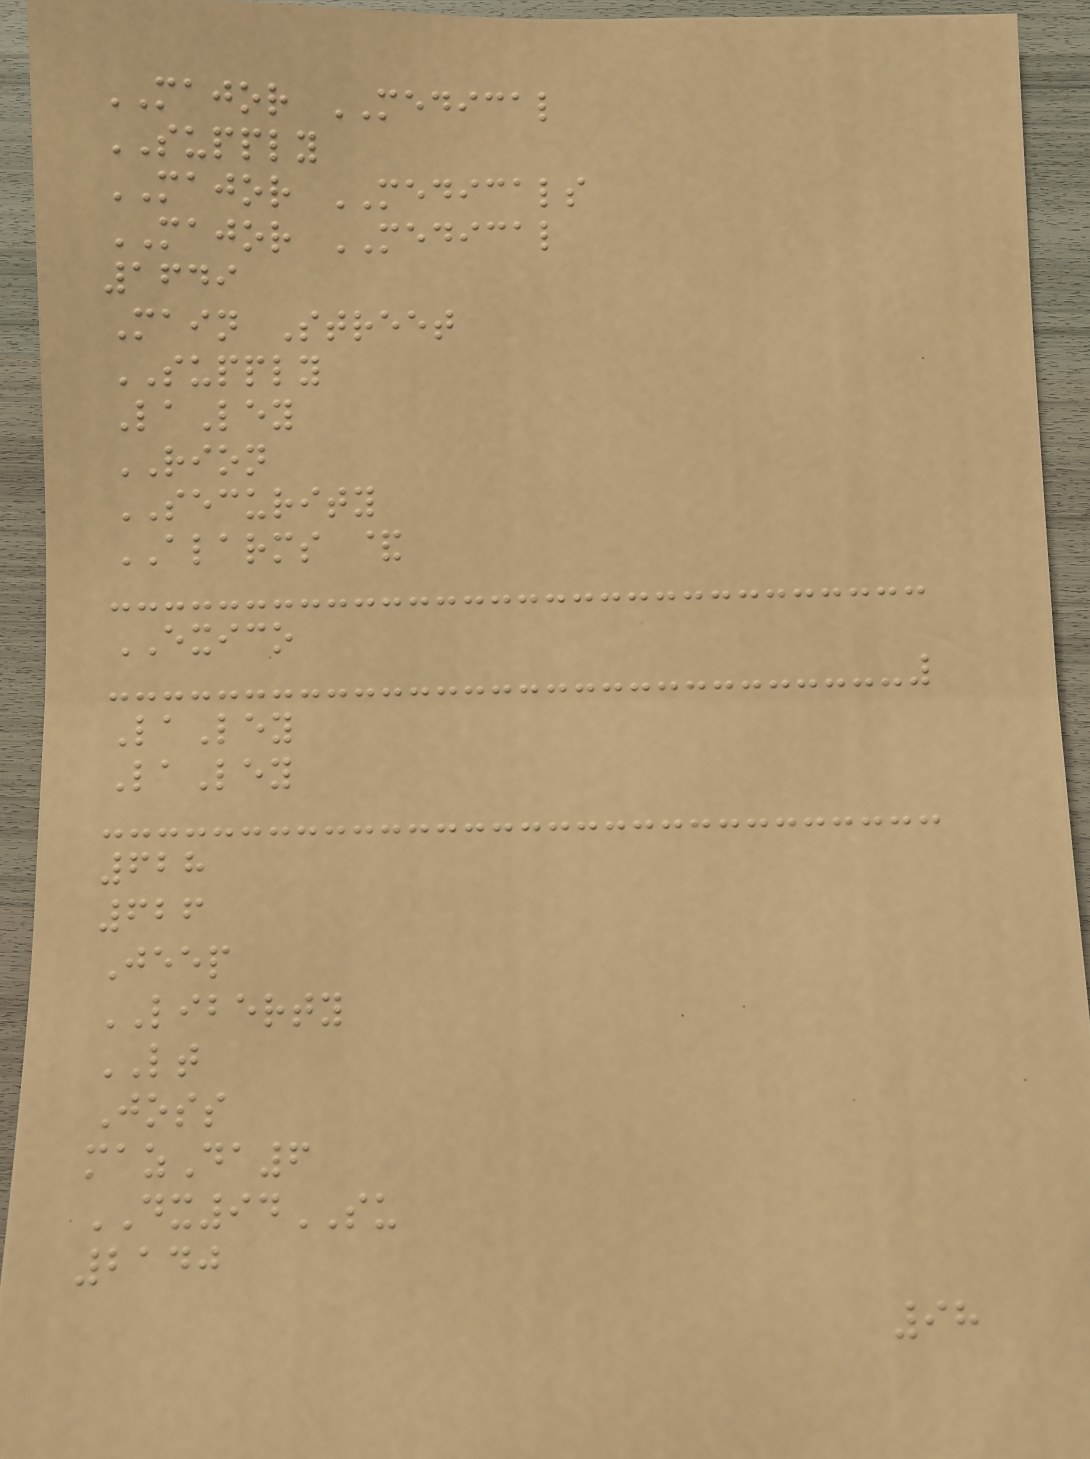MAJOR MEDICAL
SUPPLY
MAJOR MEDICALS
MAJOR MEDICAL
1649
Main Street
SUPPLY
LaLey
RION
SECURITY
ALARMS &
EXICO
LaLey
LaLey
628
626
Jeep
LIBERTY
LT
Joss
mazDa6
DX94SU
2140
98
